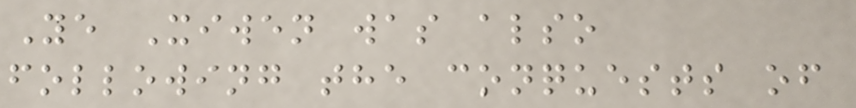Ye Xiwen was also
following the conquests of
